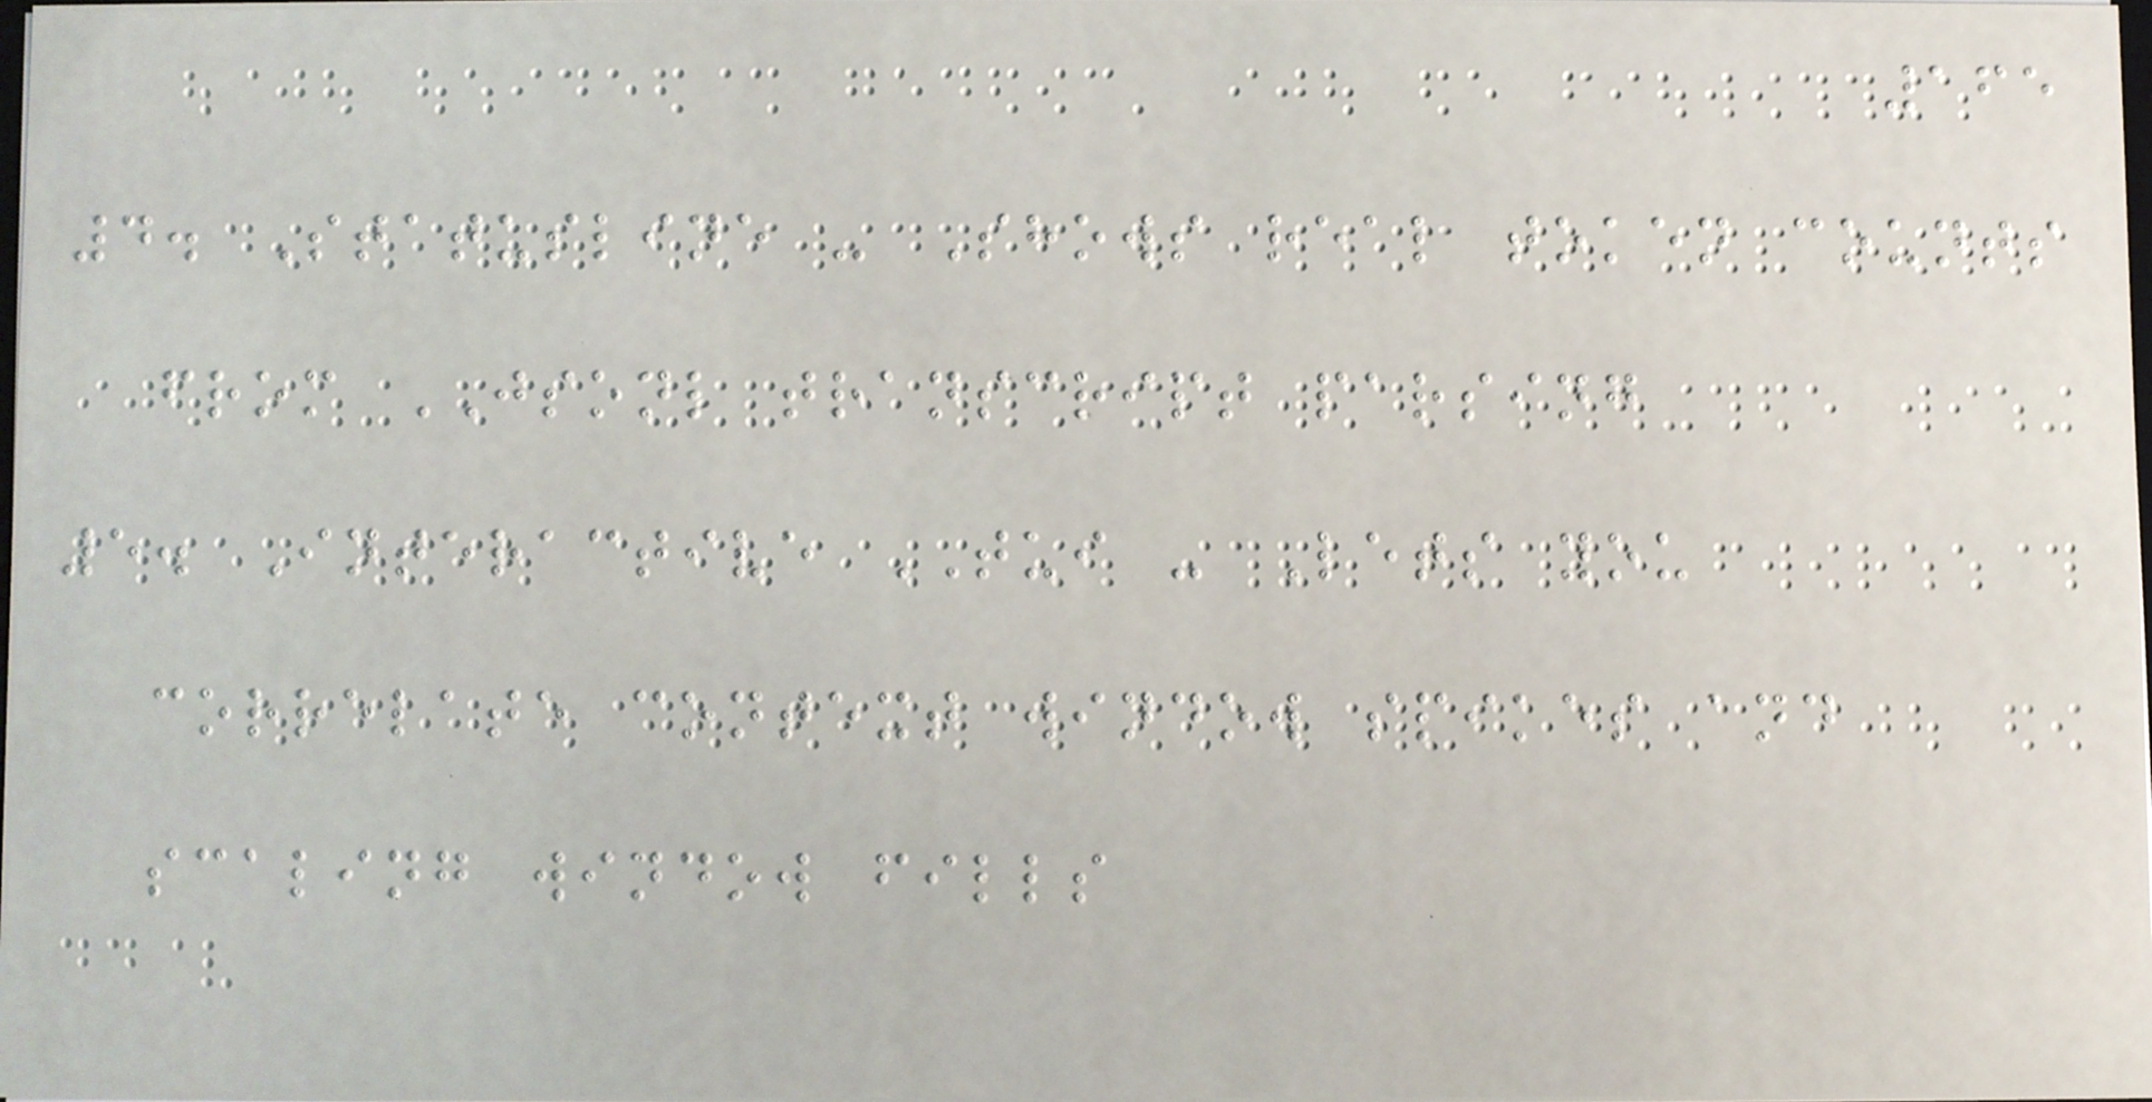165
4. Statusline - Shows real token counts
from JSONL transcript parsing
5. Interactive TUI - Lets you
correlate context window spikes and
scaling window fills
